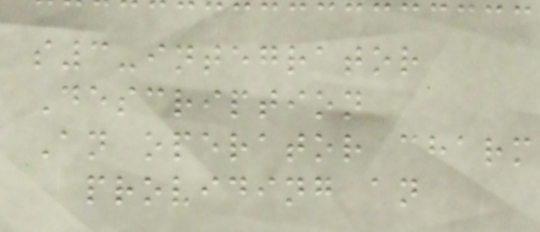s3-integrator
Description
An operator charm
providing an
